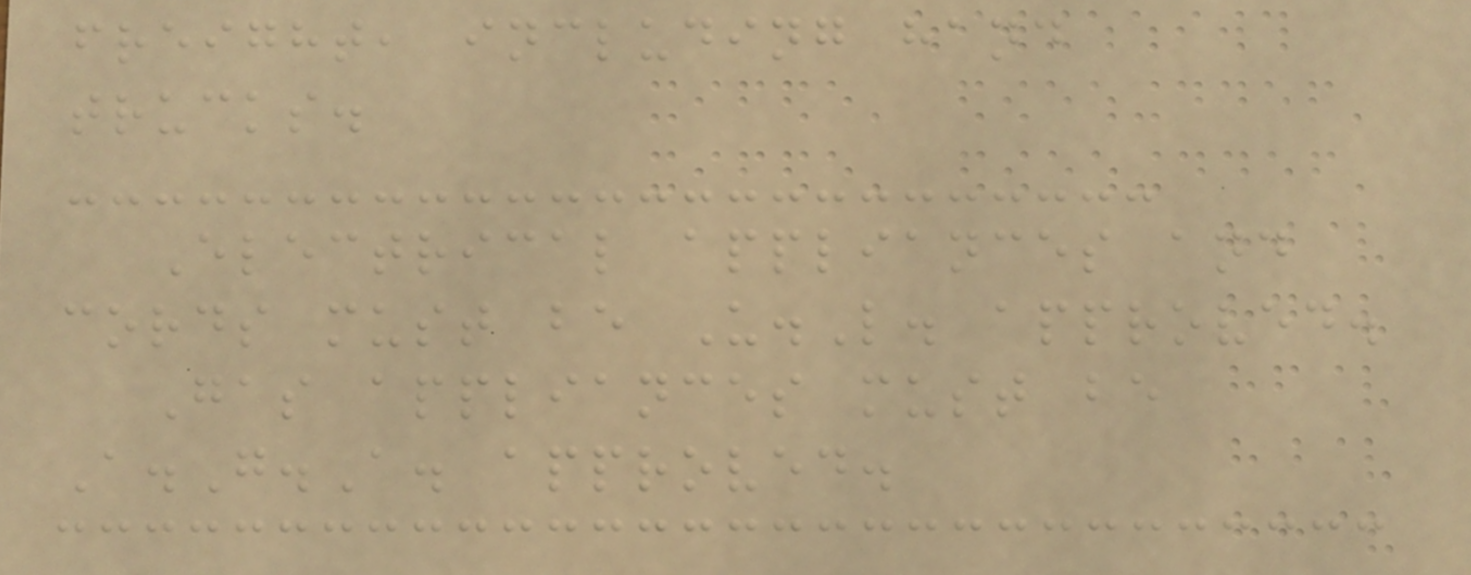freight, including hand
trucks.
Electrical appliances and
cords must be U.L. approved.
Gas appliances must be
A.G.A. approved.
